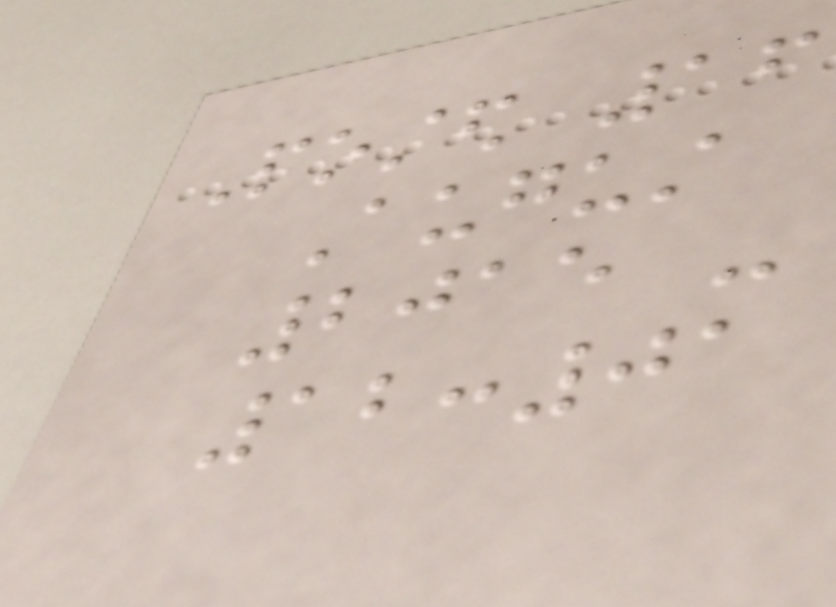Posted 16
August
2015 -
12:01
